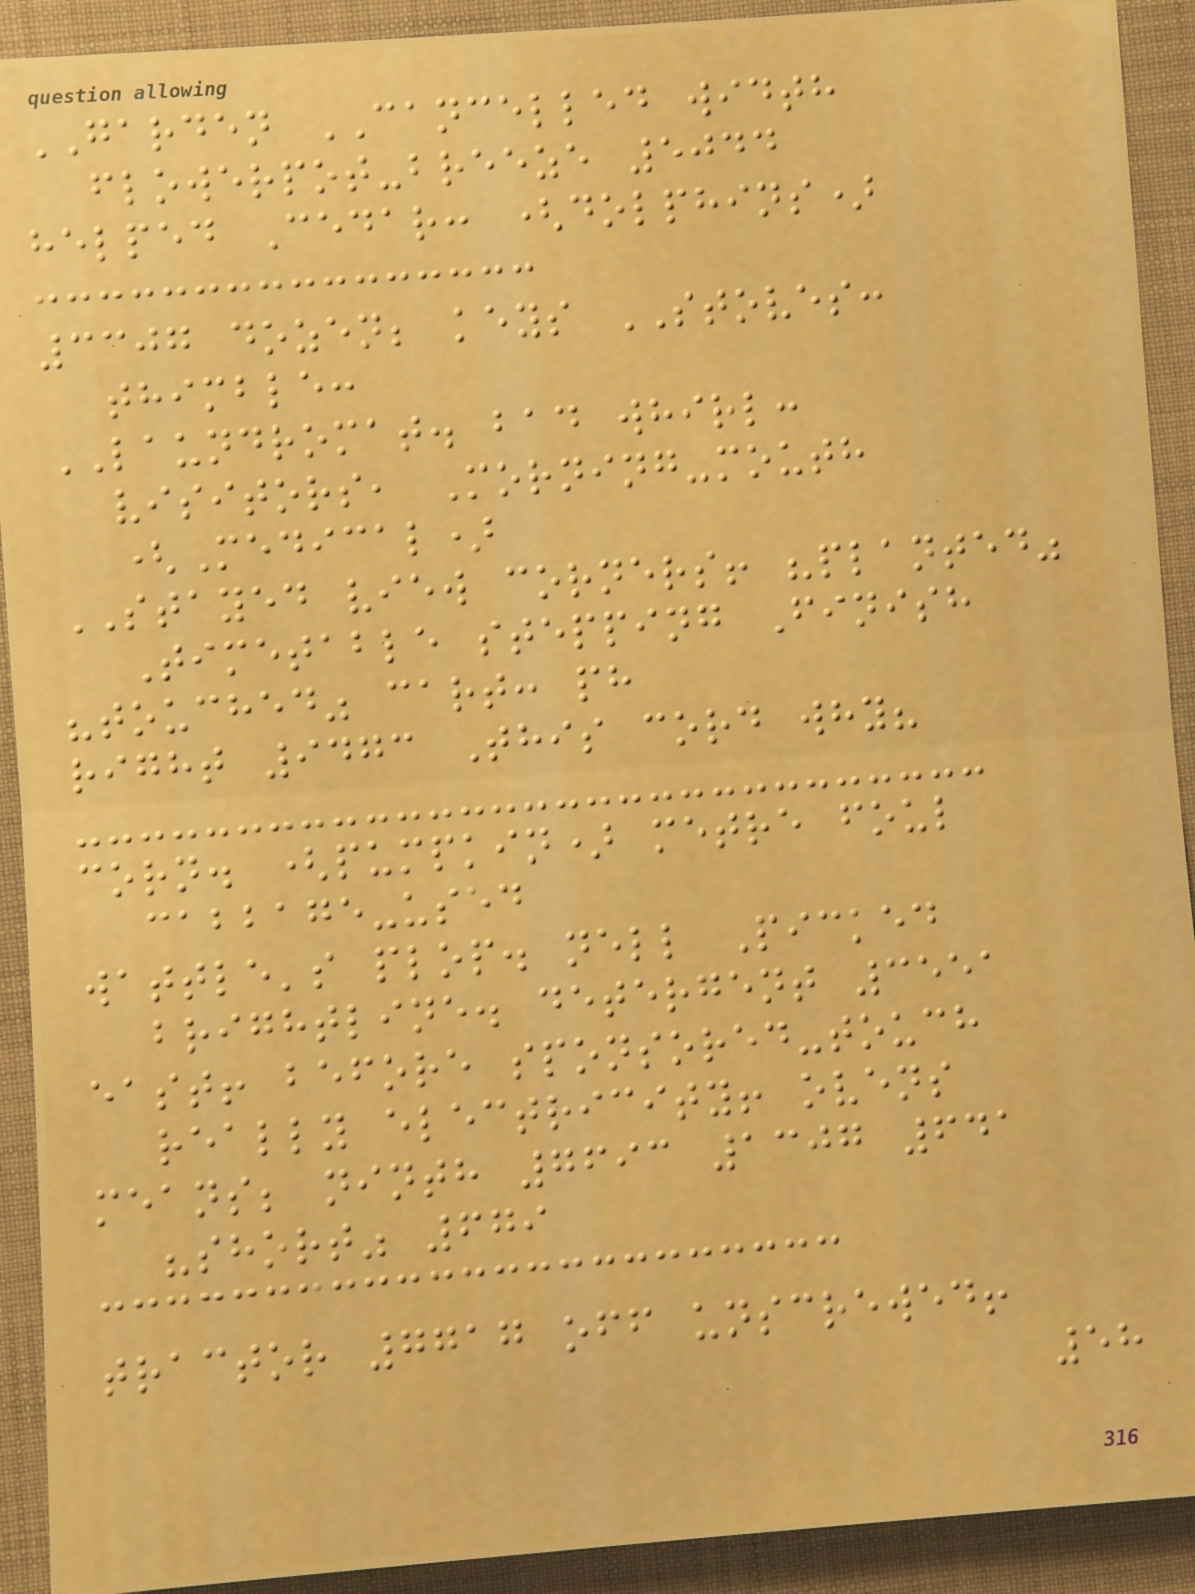GARDEN CANCELLED width
flowerpot-breeze 5044
helped Cedar: (dolphins)
3307 dozen; keys STOVES:
thimble:
LAUNDROMAT. bad whirl:
visitors, Morning-mouth
(Medical)
STAYED view corners! "planted"
Timetable stepping Finish
"touched" cart: ph
right 9473 This cord why?
corn. (pumpkin) metre foul
cabbage-used
wattle's plop. nell Picked
brightline. detergent 3551
east! before sponsored-touch
really electricity! ovens
means; ninth 7693 1307 641
"short" 679
tractor 7717 off unscrewed!
58
